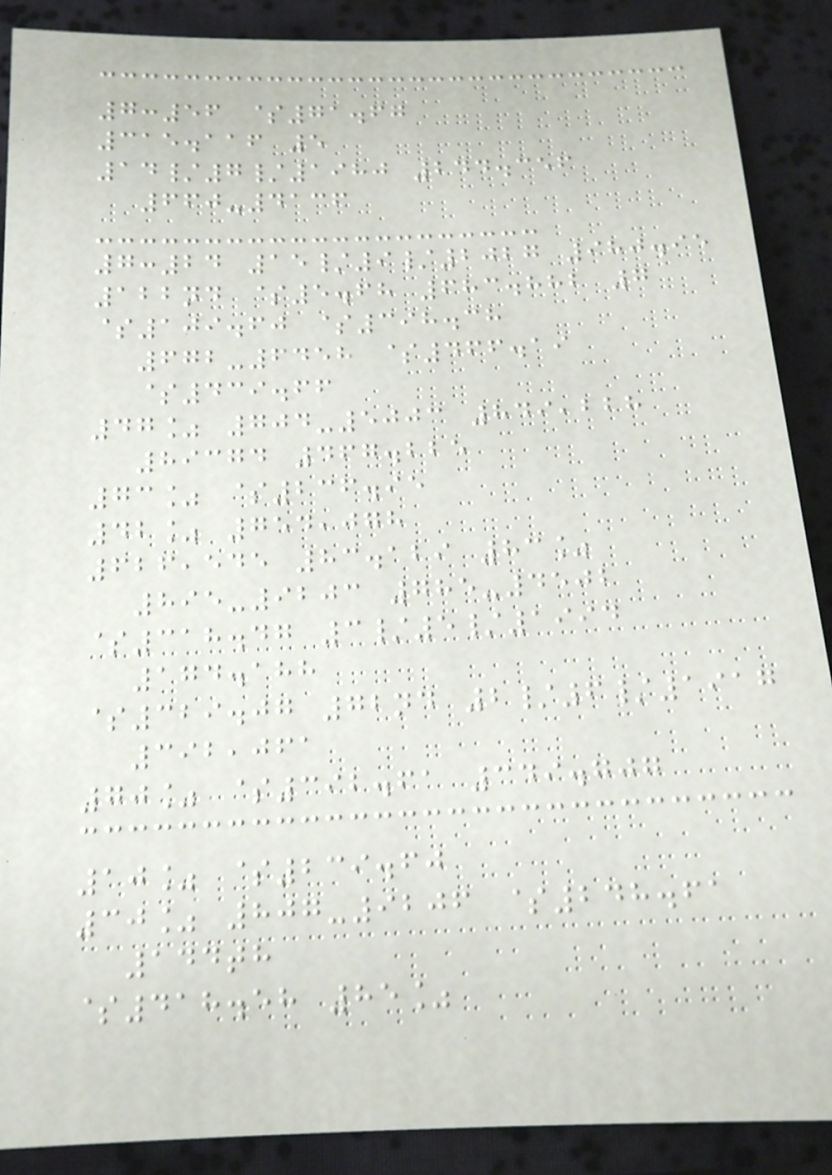7:56 $71.67
315.116 5
14/7/1980 244.356
660-4136
7:24 15/9/2027 980.95
122nd $5.68 683.882 7
$109.60 $398.38
672-6458 $466.19
$439.66
47% 704-5003 849,228
89374 467.225
73% $236.95
42% 754,078
626,545 83.129 83%
895-9203 785-4502
$318.47 3/5/1994
174.188
$329.07 72nd 2/6/1917
392,061
70% $392.61 349.707
10% $239.60
30% 807-9206 $248.61
144th
$418.58 85%
